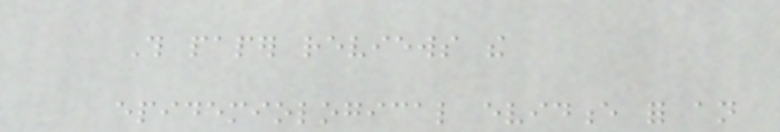This paper reviews the
epidemiological evidence for an
